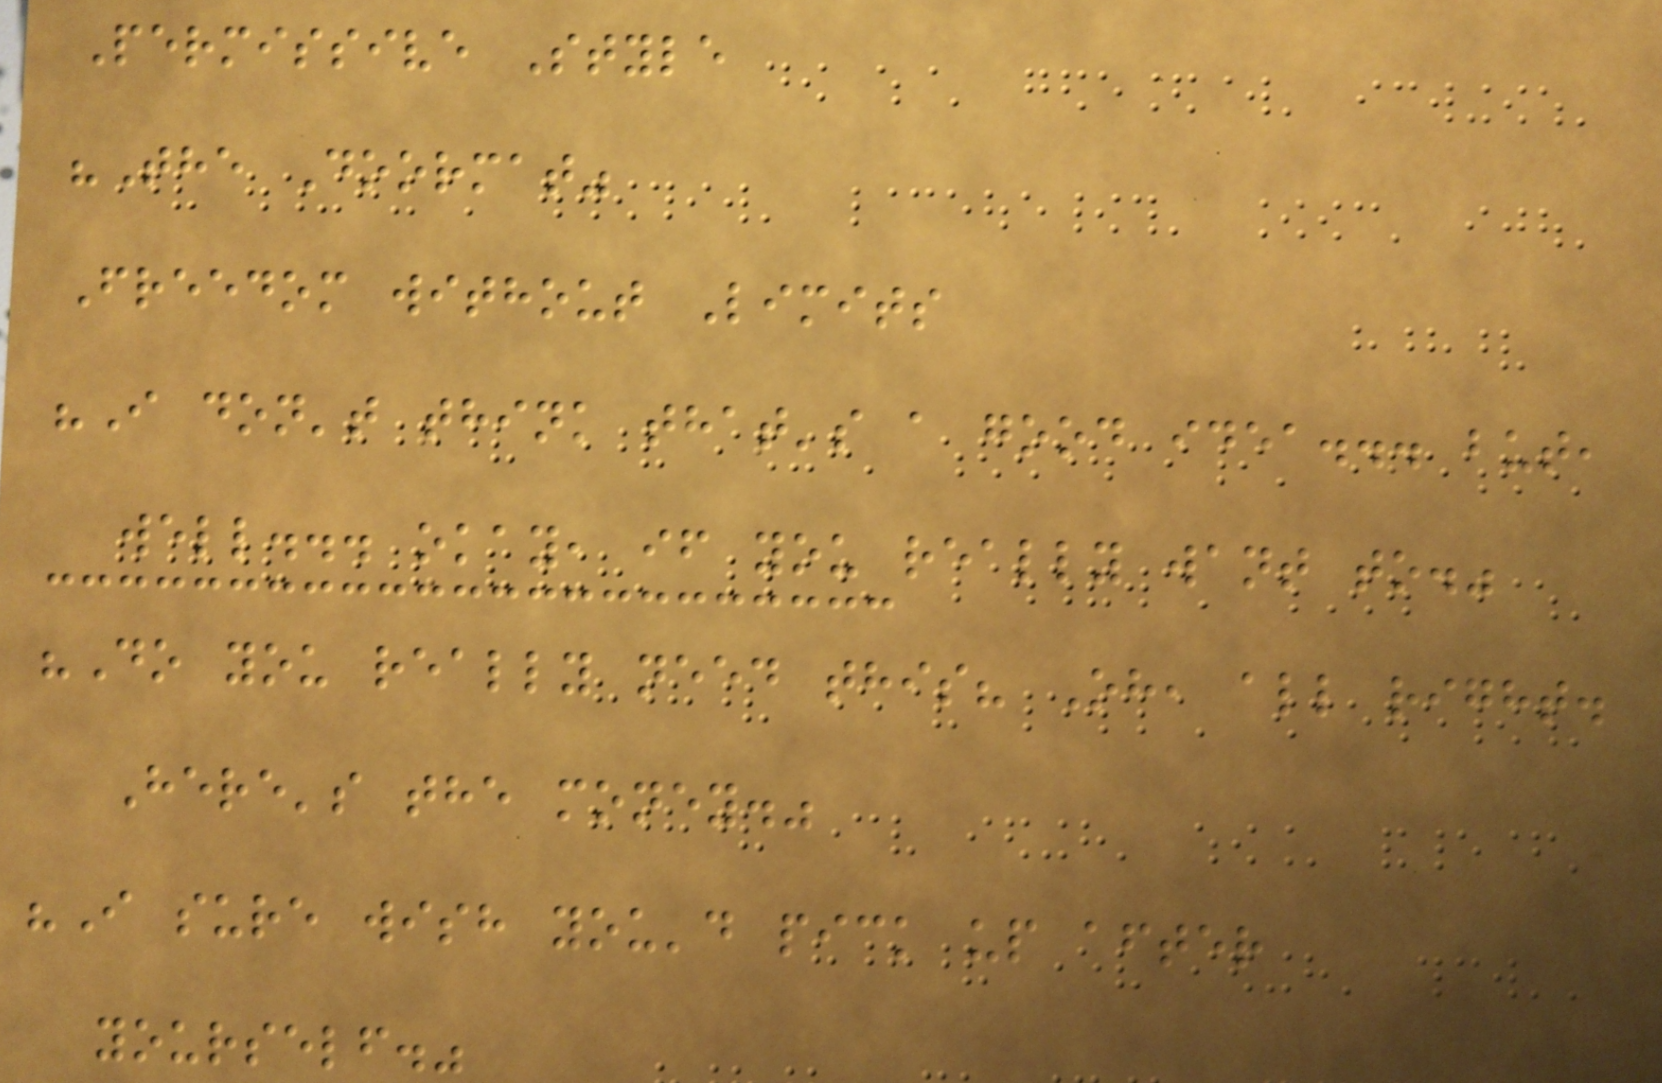Permissive Style
"The Doormat"
Freedom without Limits
"I don't think that's a good idea... but,
well... okay, if you really want to."
"Do you really need this? Oh, all right.
Here's the money."
"I sure wish you'd pick up after
yourself."
